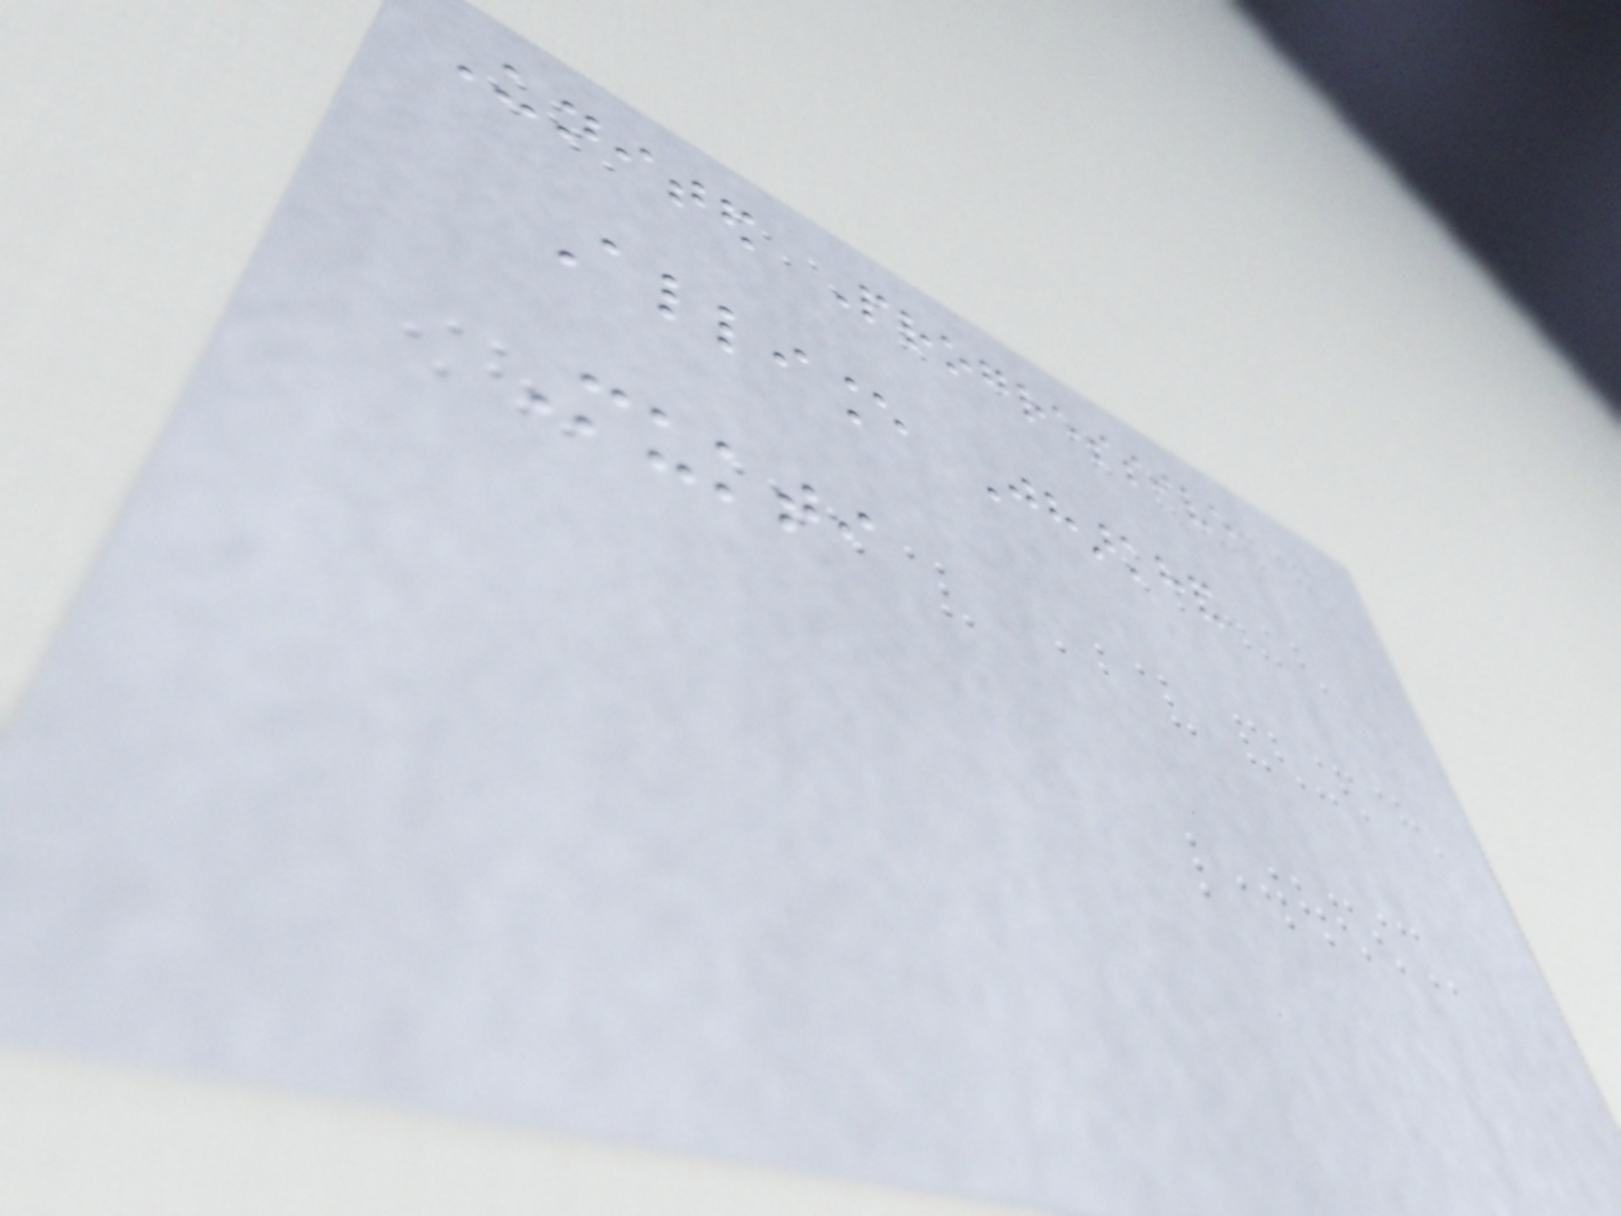United Progressive
Alliance Jharkhand
Mukti
